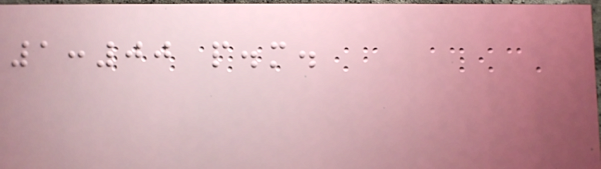1:00 p.m.
